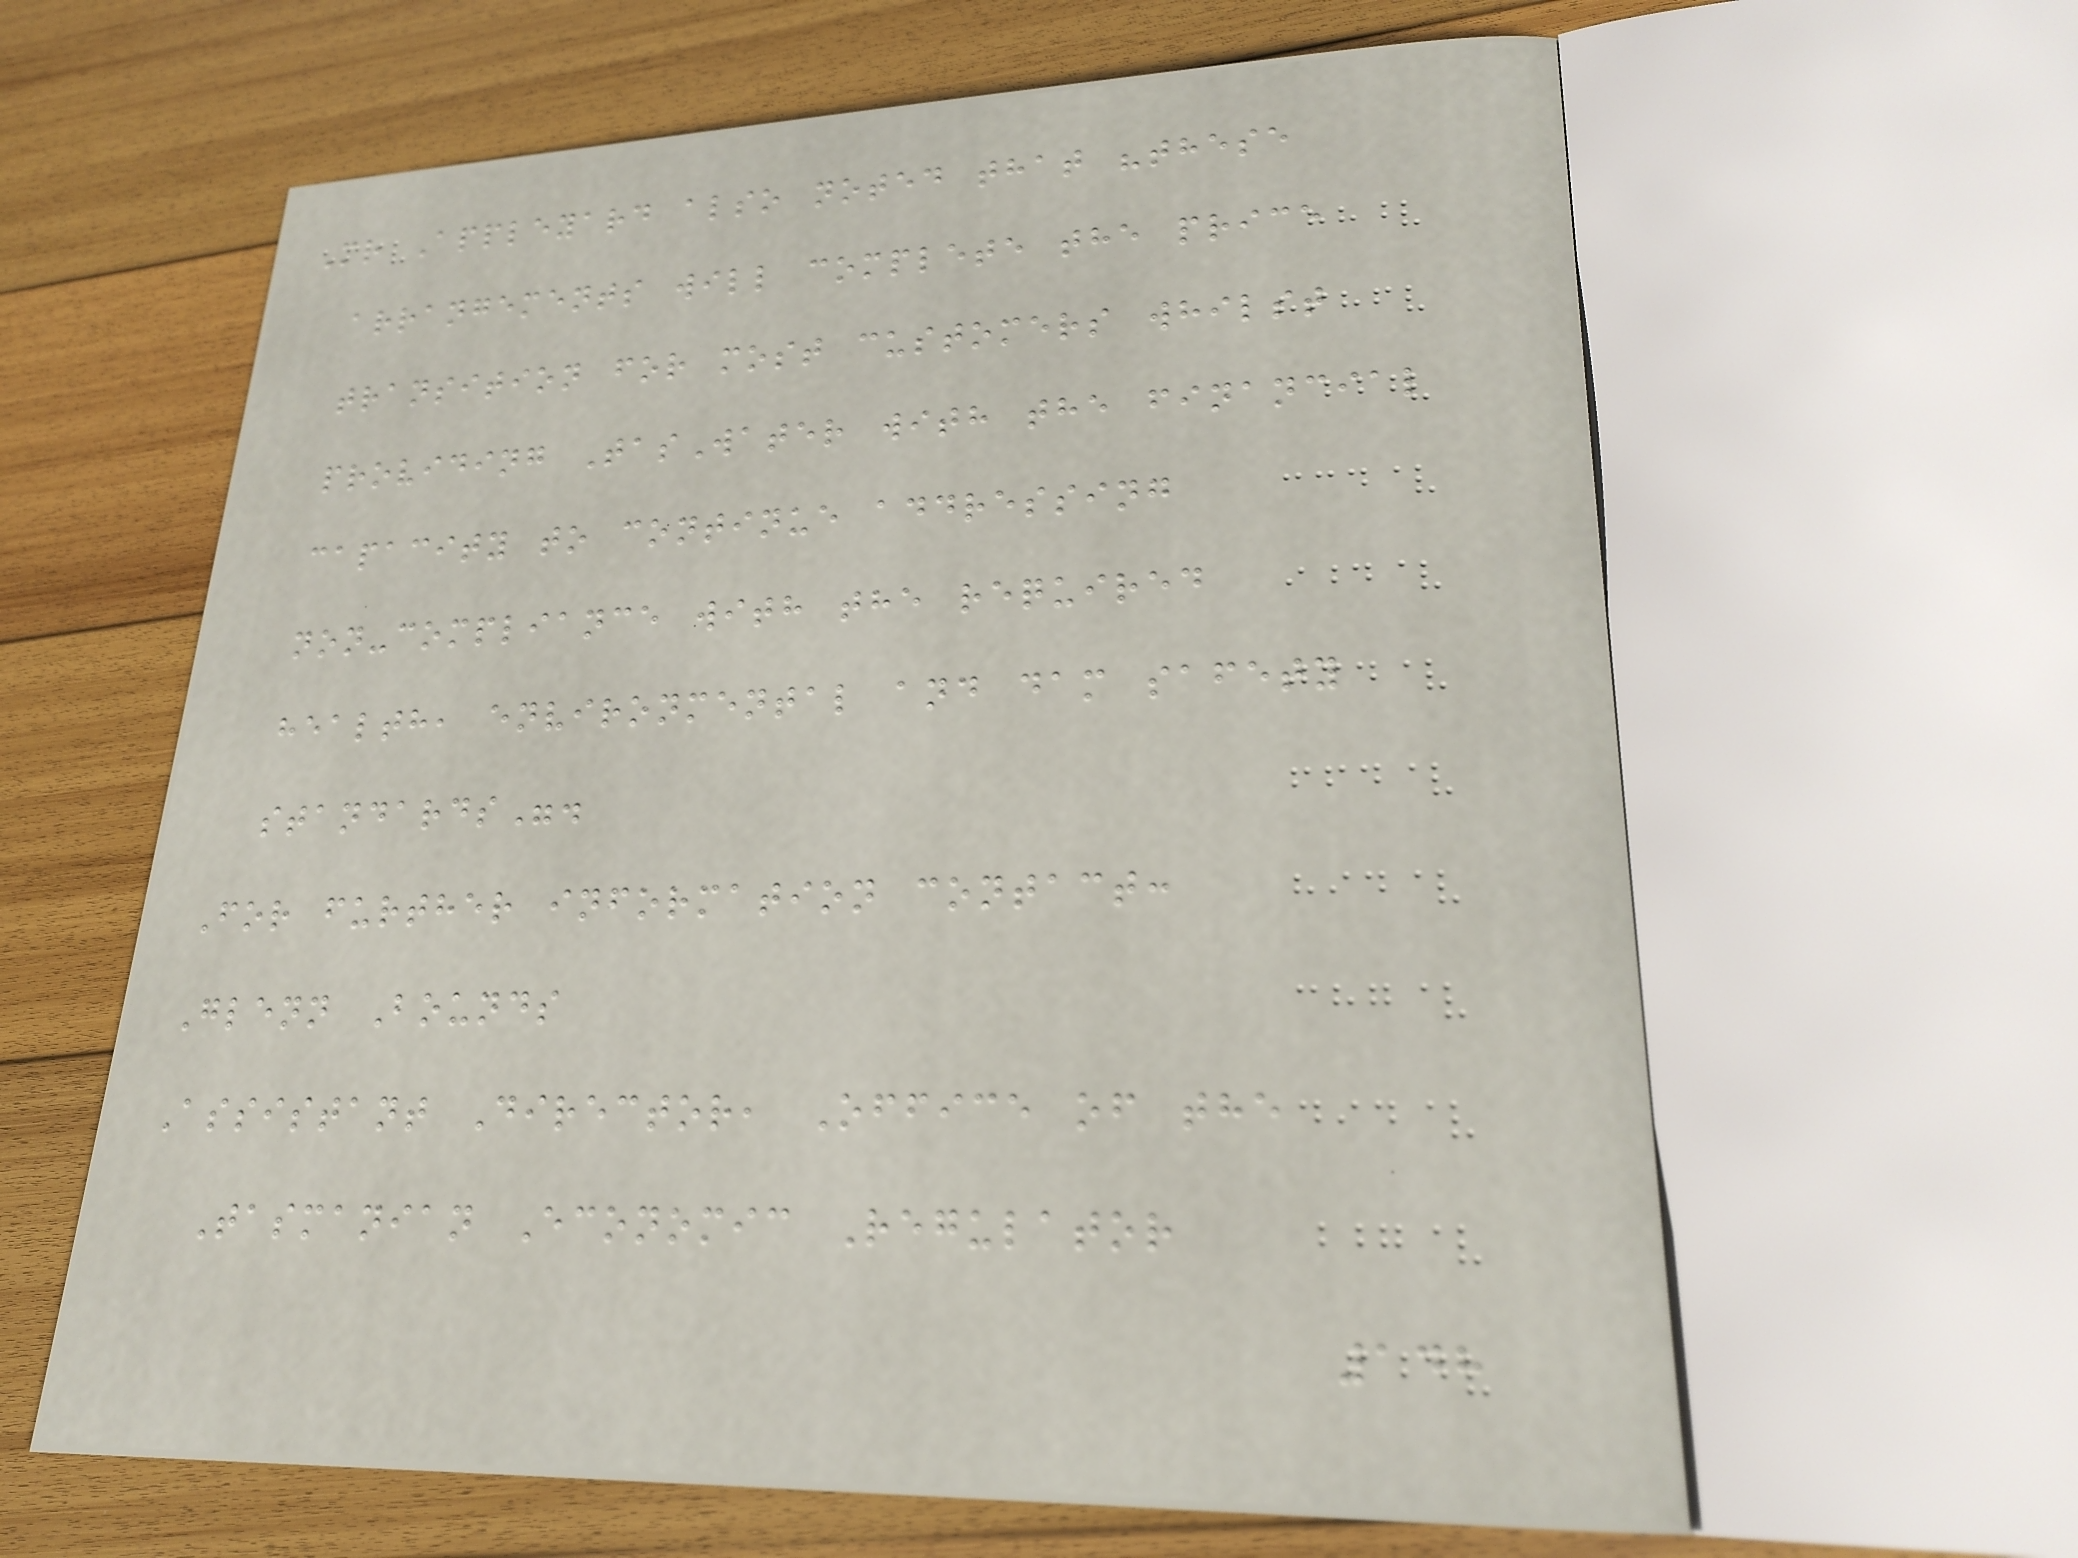Mr Appleyard also noted that "these
arrangements will complete the price
transition for most customers whilst
providing TasWater with the financial
capacity to continue addressing
non-compliance with the required
health, environmental and dam safety
standards".
For further information contact:
Glenn Bounds
Assistant Director, Office of the
Tasmanian Economic Regulator
148
